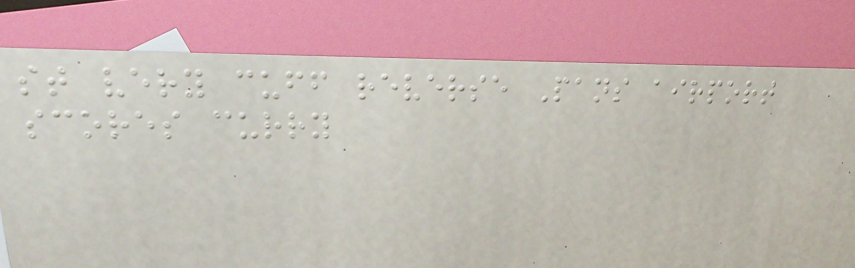st very cuff reverse Pans airport
scores curry
